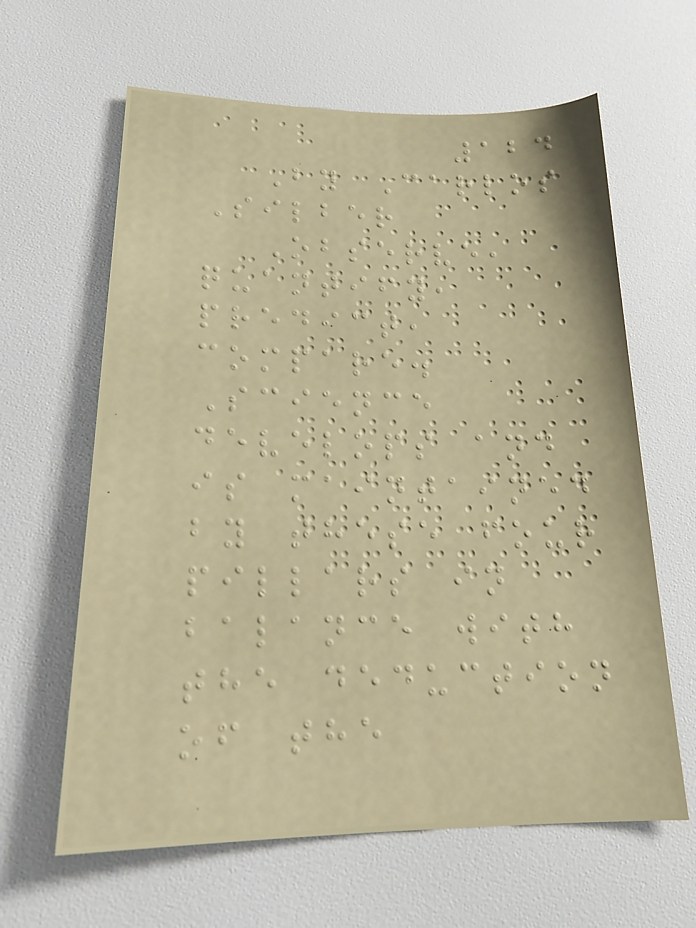124
By Carlos
Silber
Observe,
quantify,
predict,
compare.
Science
develops and
is maintained
by these four
pillars in
balance with
the deduction
of the
